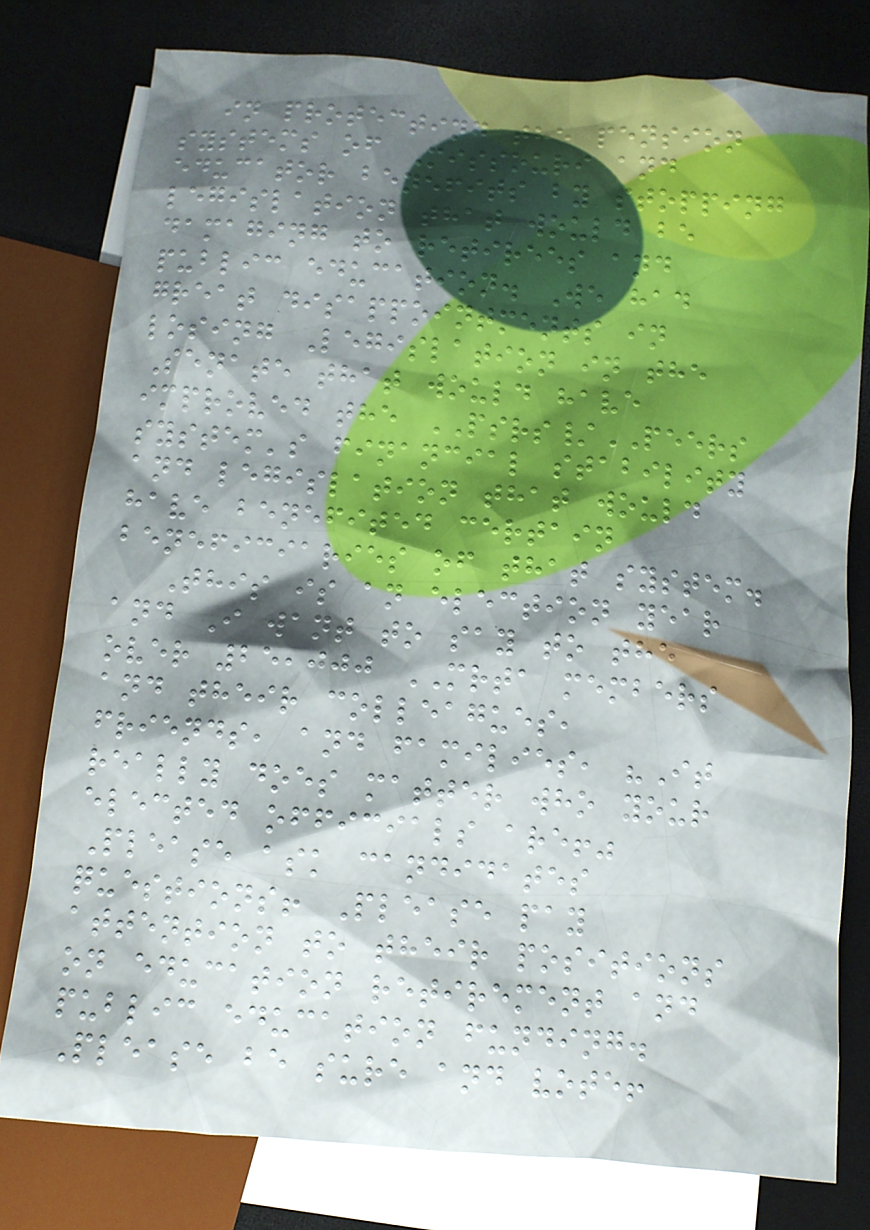in protecting the pension
systems of Missouri and
educator benefits by stopping
legislation that would be
damaging to retirees and
public education. We had
great disappointments in
losing Legislation in the
Senate that would have
improved the PSRS/PEERS
system's financial stability
and legislation that would
have benefited certain
beneficiaries of that system.
This is an election year
and I want to say to the
over 25,000 MRTA members
and their colleagues,
friends, and families, "It
really does matter who your
elected officials are!"
Please ask candidates
questions! Please pay
attention to their positions
on education retirement and
public education funding.
Please be sure and vote!
